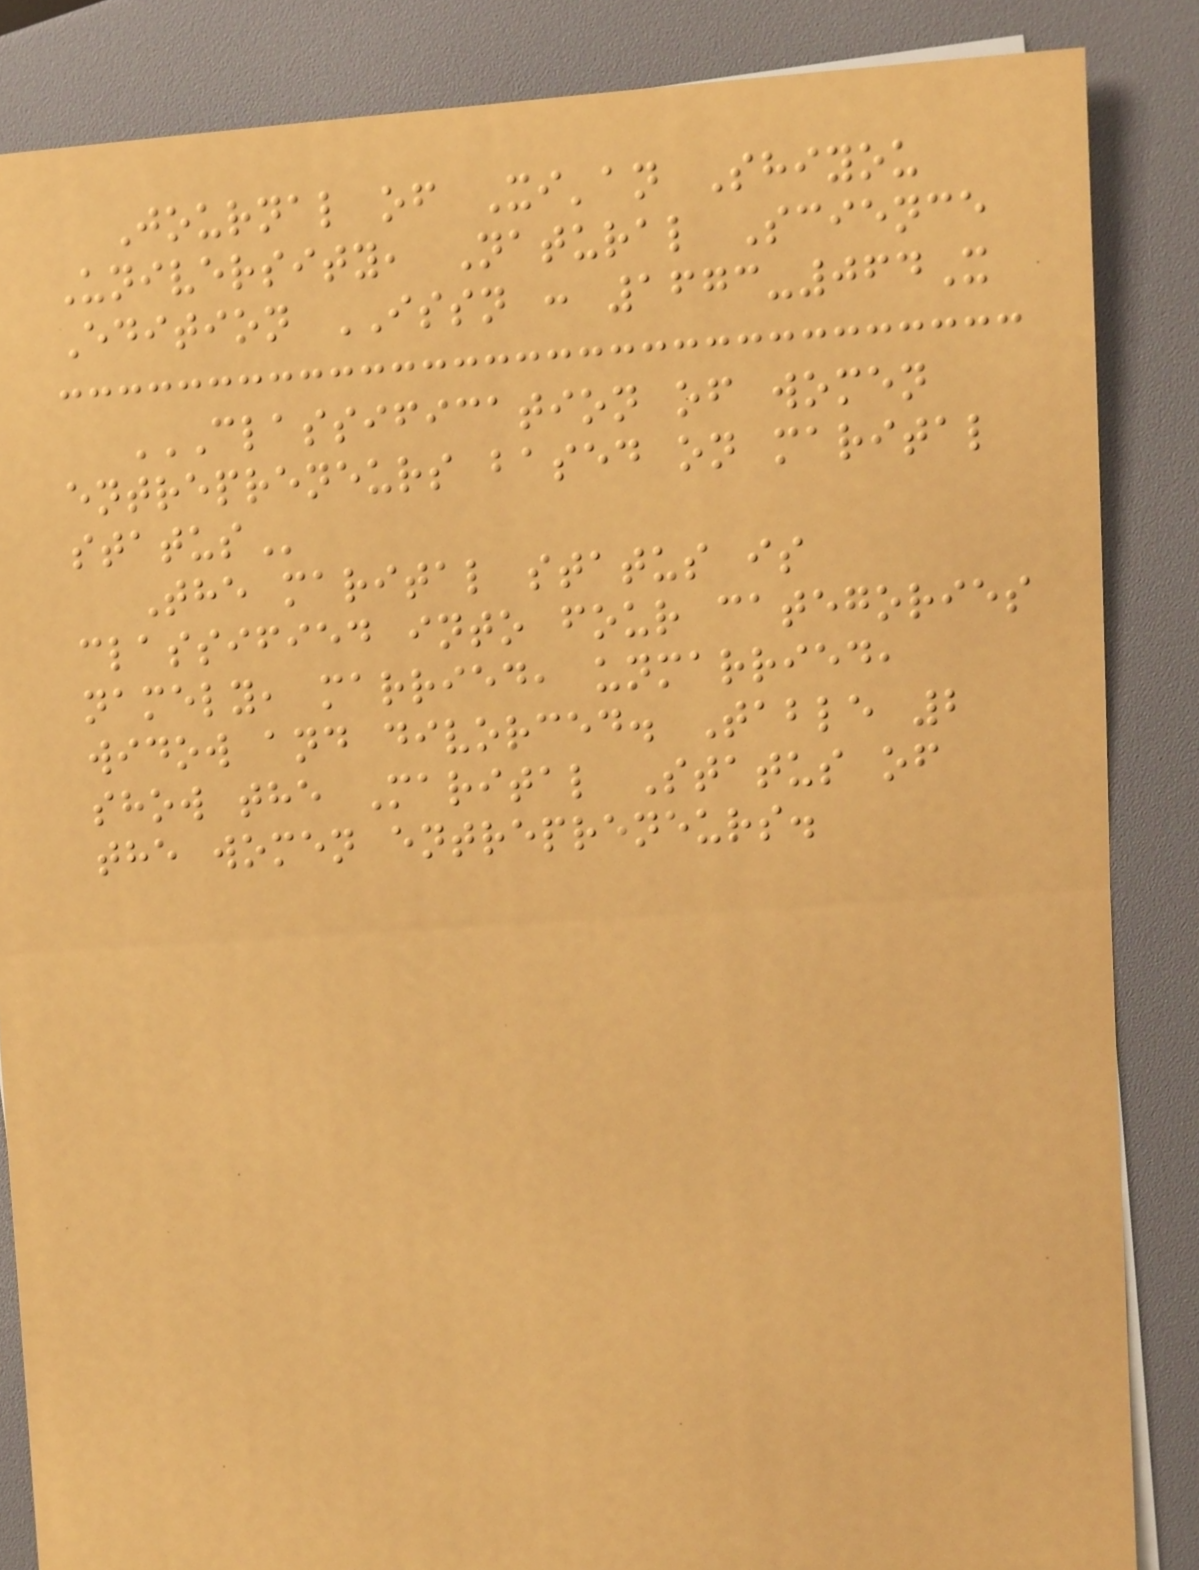Journal of Xi'an Shiyou
University, Natural Science
Edition ISSN : 1673-064X
CLASSIFICATION OF WOMEN
ENTREPRENEURS BASED ON MARITAL
STATUS
The marital status is
classified into four categories
namely, married, unmarried,
widow and divorced. Table 2
show the Marital Status of
the women entrepreneurs.
